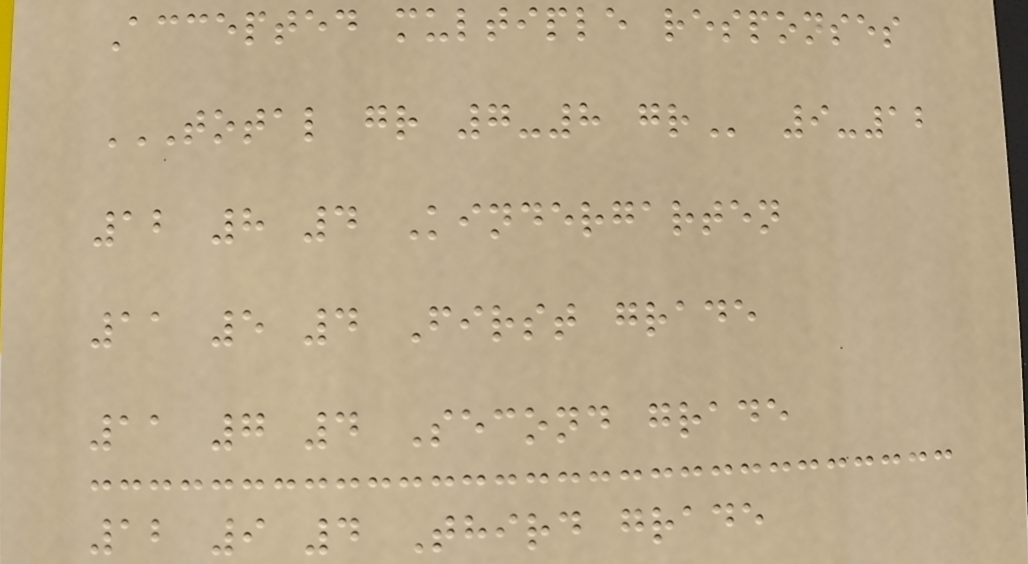Accepted multiple responses
TOTAL GR 7-8 GR 9-12
12 8 4 Kindergarten
11 5 4 First grade
11 7 4 Second grade
12 9 4 Third grade
